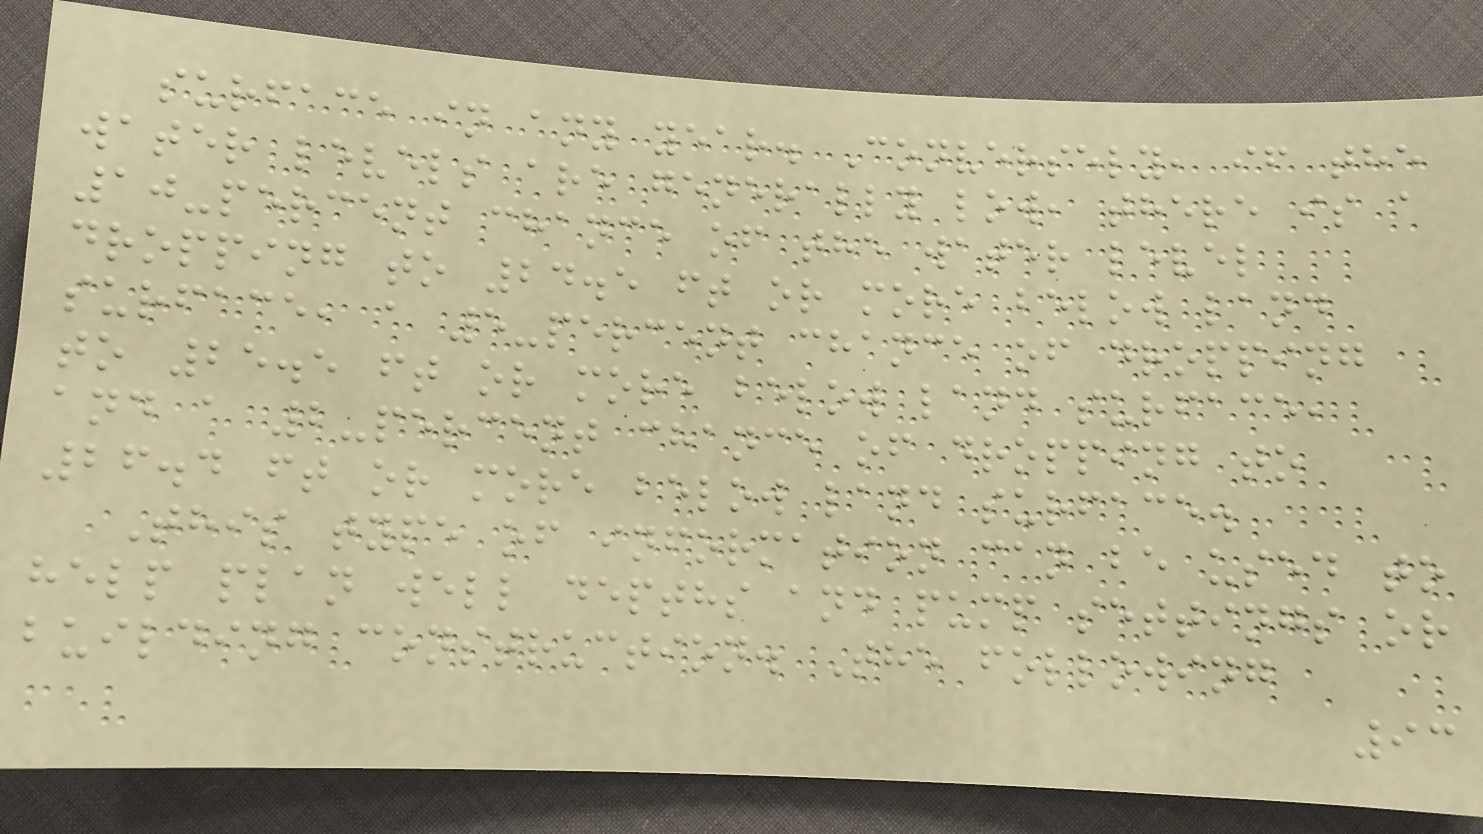surface in any year. Conversely, if the
water levels are generally low, there is a
10-percent chance of the water level
dropping to 24.5 ft or more below land
surface, a 5-percent chance of dropping
to 25.5 ft or more below land surface,
and a 2-percent chance of dropping to
26.4 ft or more below land surface.
This type of information can be used to
help plan well depths and pump settings or
building construction. The following
93
